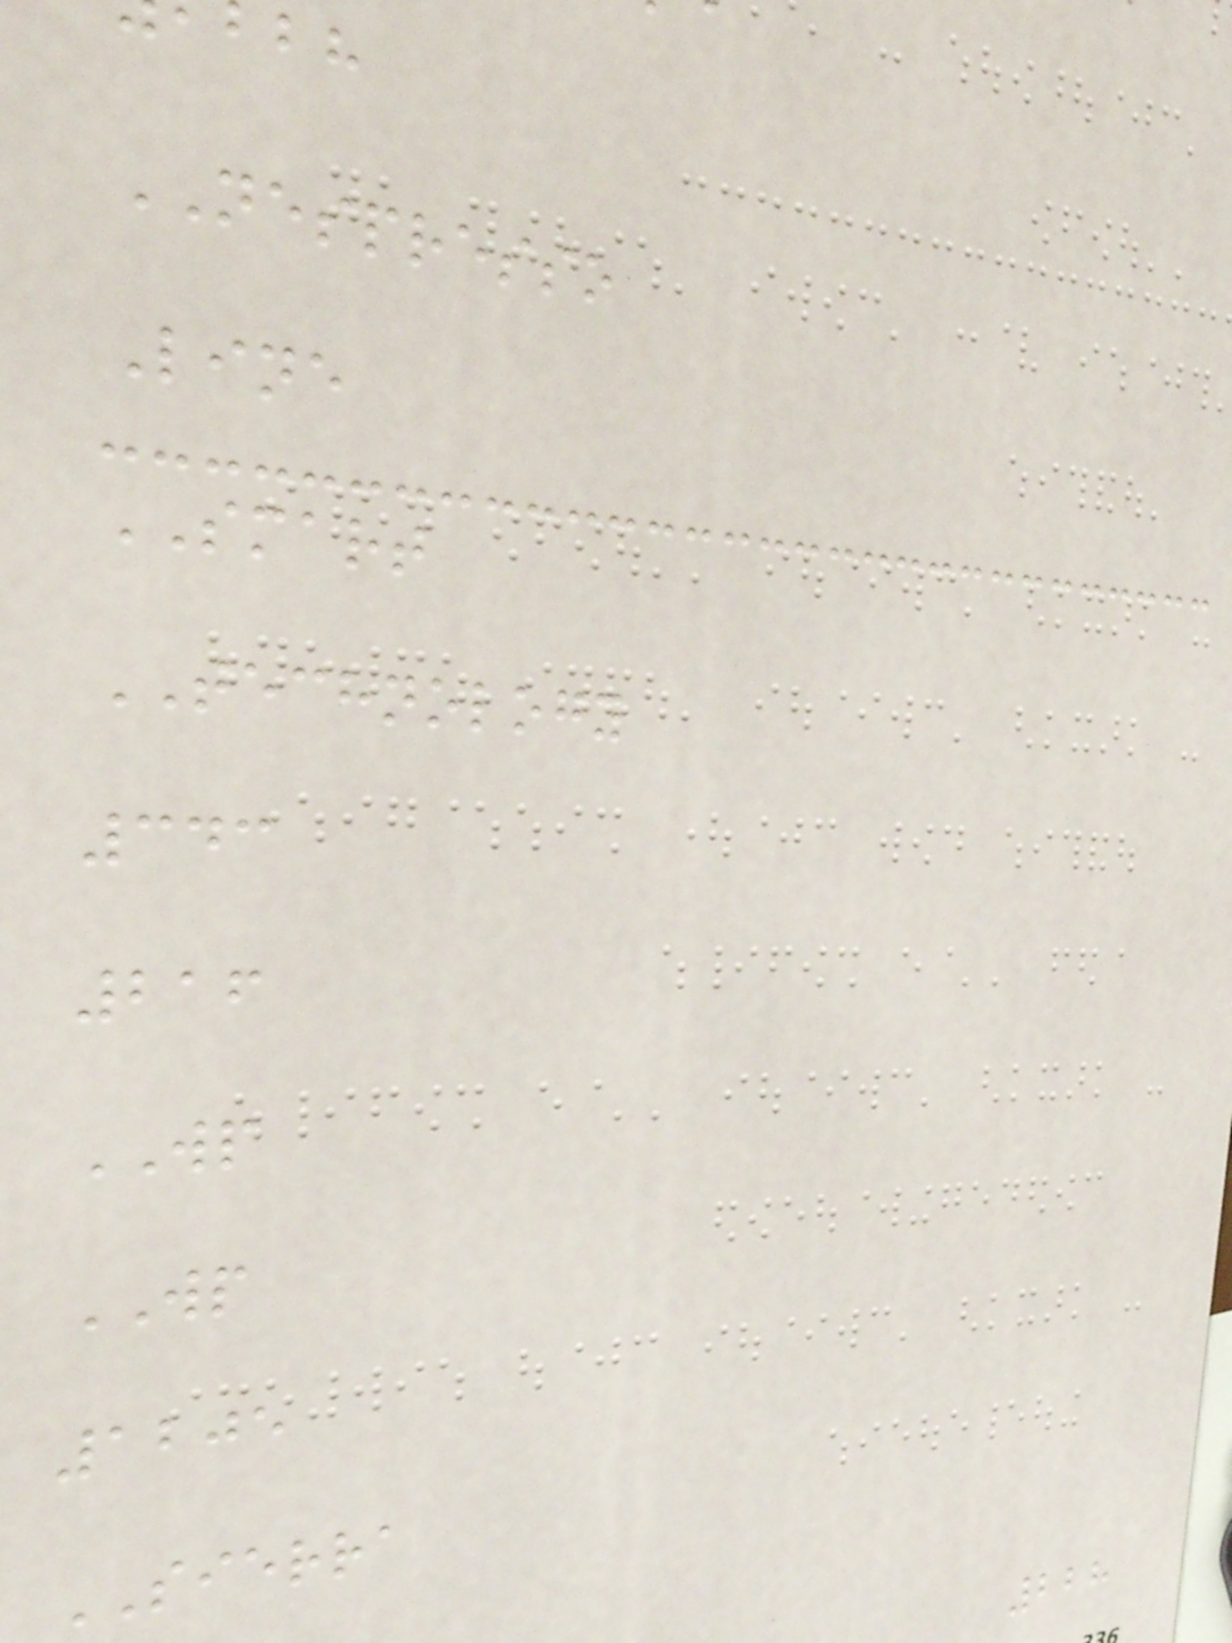NESPRESSO
Line
SMART
TECHNOLOGY
343
216
WP
WP
1205
SIERRA
228
